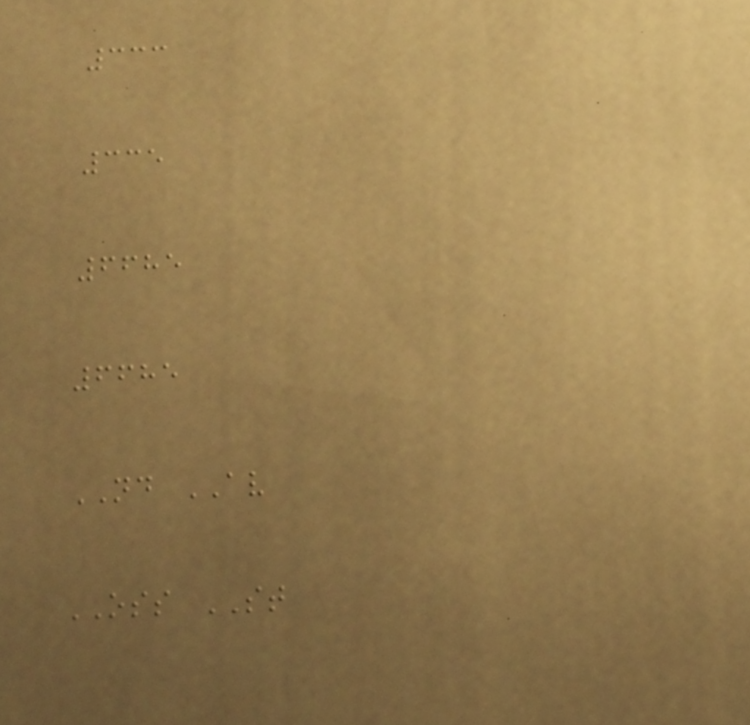333
335
6685
6685
ND AV
OSS ST
